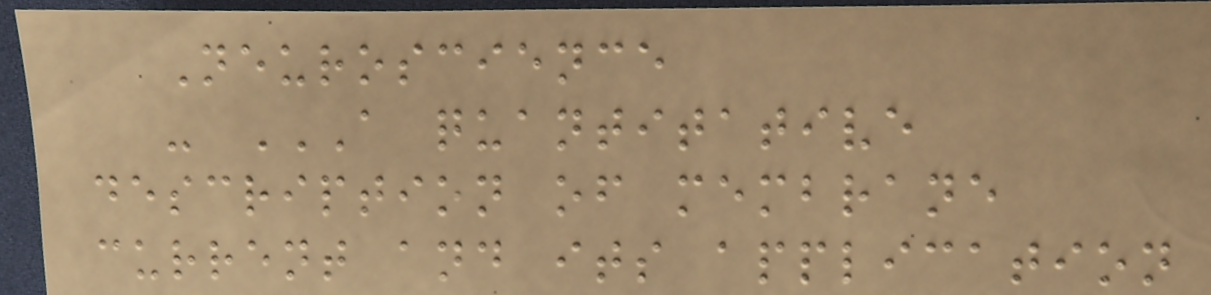Neuroscience
- A QUANTITATIVE
DESCRIPTION OF MEMBRANE
CURRENT AND ITS APPLICATION
